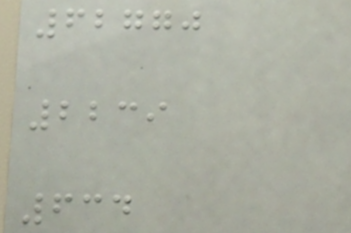62770
2239
634
